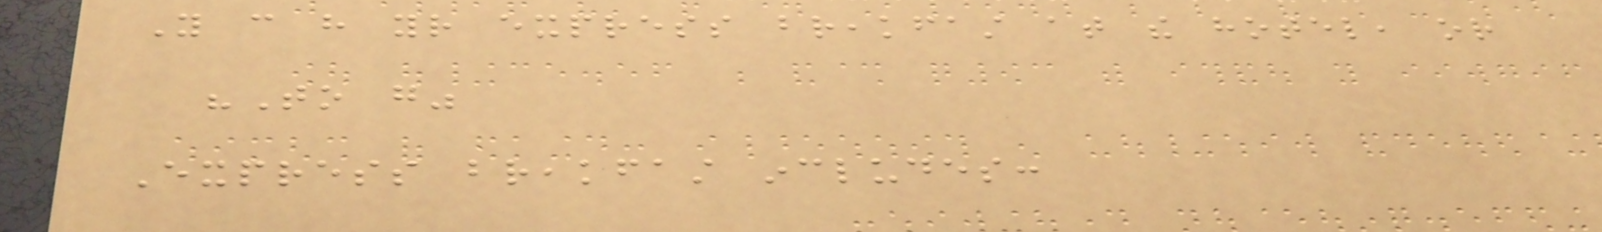You can have your express breakfast at the hotel, or
"To go"
Express breakfast includes:
